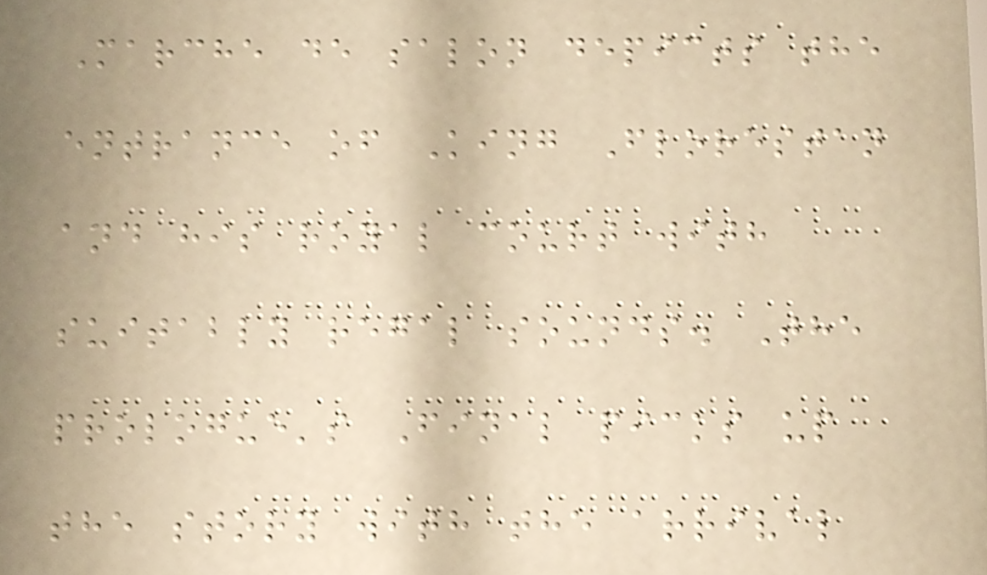Marche de salon depicts the
entrance of King Florestan
and his royal court with
suitably regal sounds. The
prologue's Final picks up
the story with the arrival
